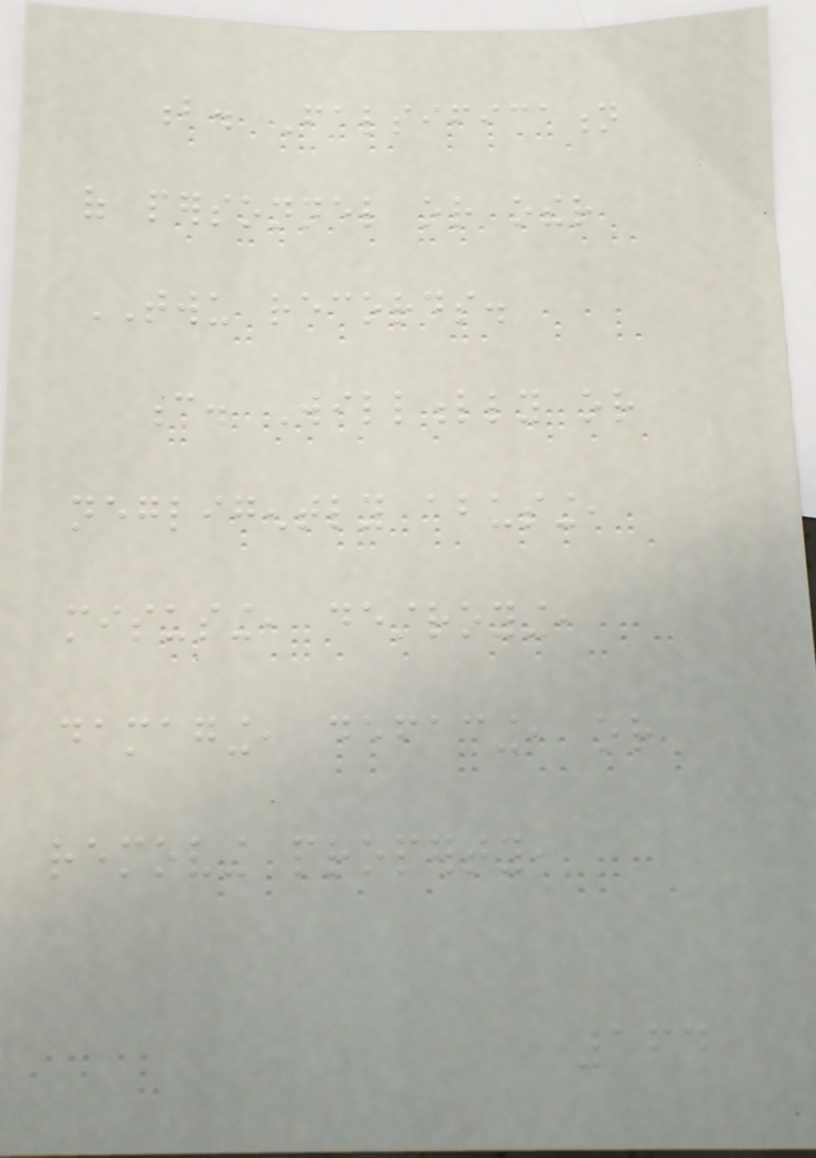b. Falsification
of personnel or other
TWU records.
c. Willfully or
negligently abusing,
misusing, destroying,
damaging, defacing, or
removing property,
164
